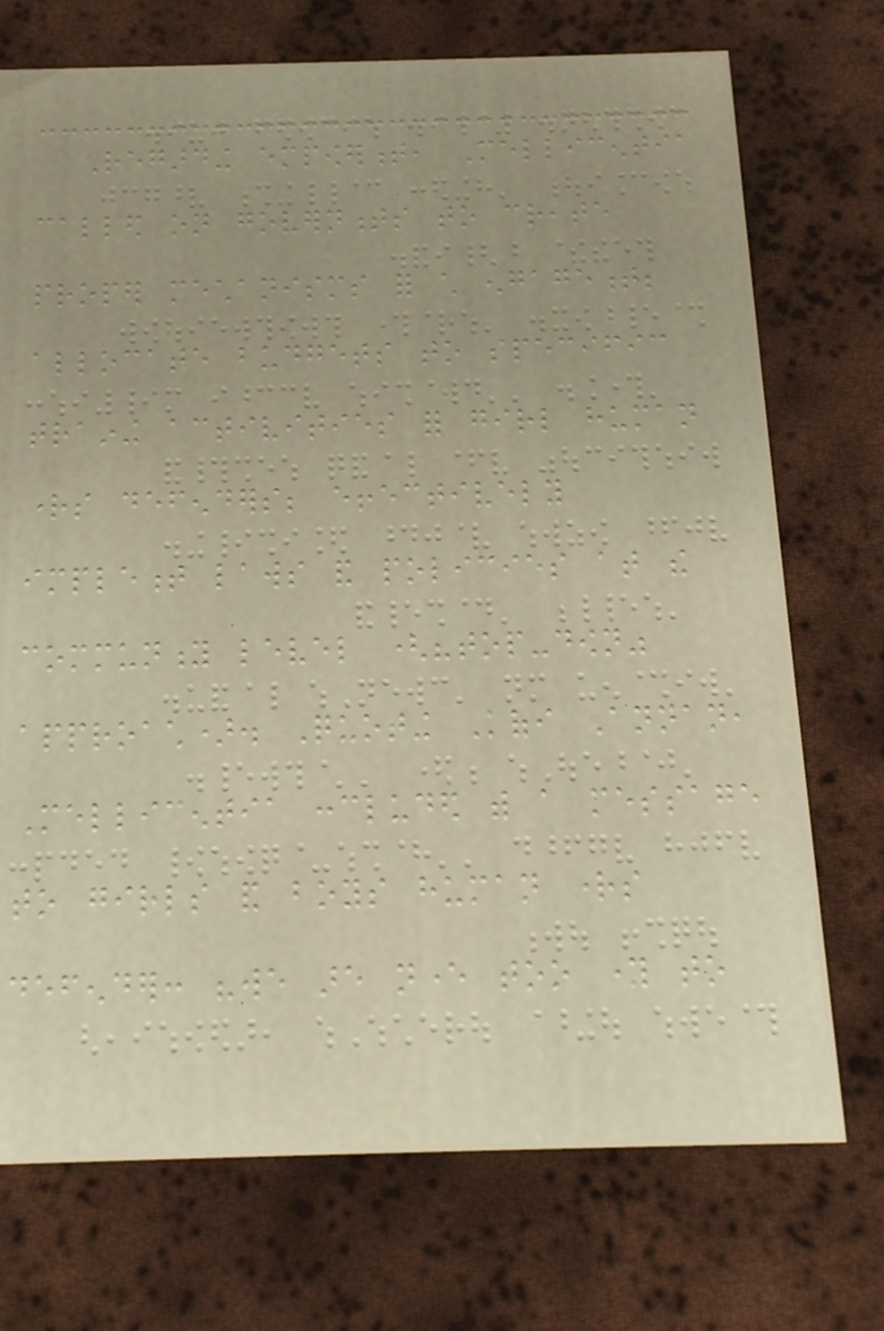Regarding empowerment, Mellicentia
called on governments to create
proper mechanisms for child engagement;
allocate budgets to specific
training activities for girl human
rights defenders; effectively
implement laws and policies at the
community level ("top-down"
approach). Quoting Kofi Annan,
Mellicentia concluded with a message
to girls and boys human rights
defender: "we are never too young to
